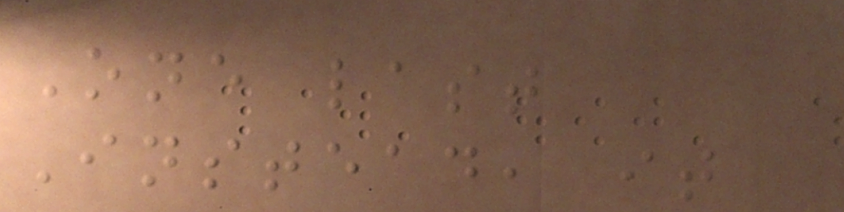One last
Instead, it
